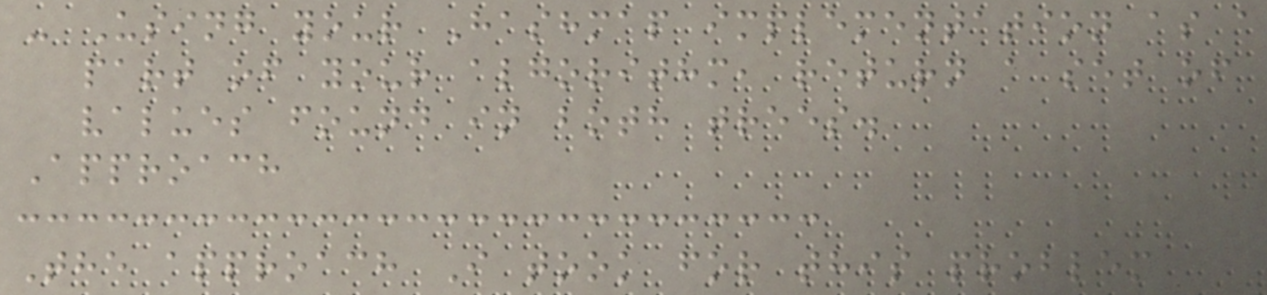- Using your Hashmap implementation as a
part of your algorithm, return a set of
values found in both trees.
Approach
The approach I took for this problem
